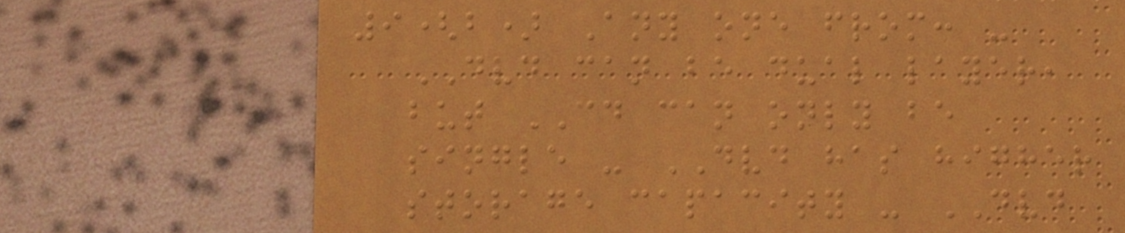9(b) Any one from: -
DVD can be dual layer,
but CD can only be
single - DVD has higher
storage capacity - DVD
